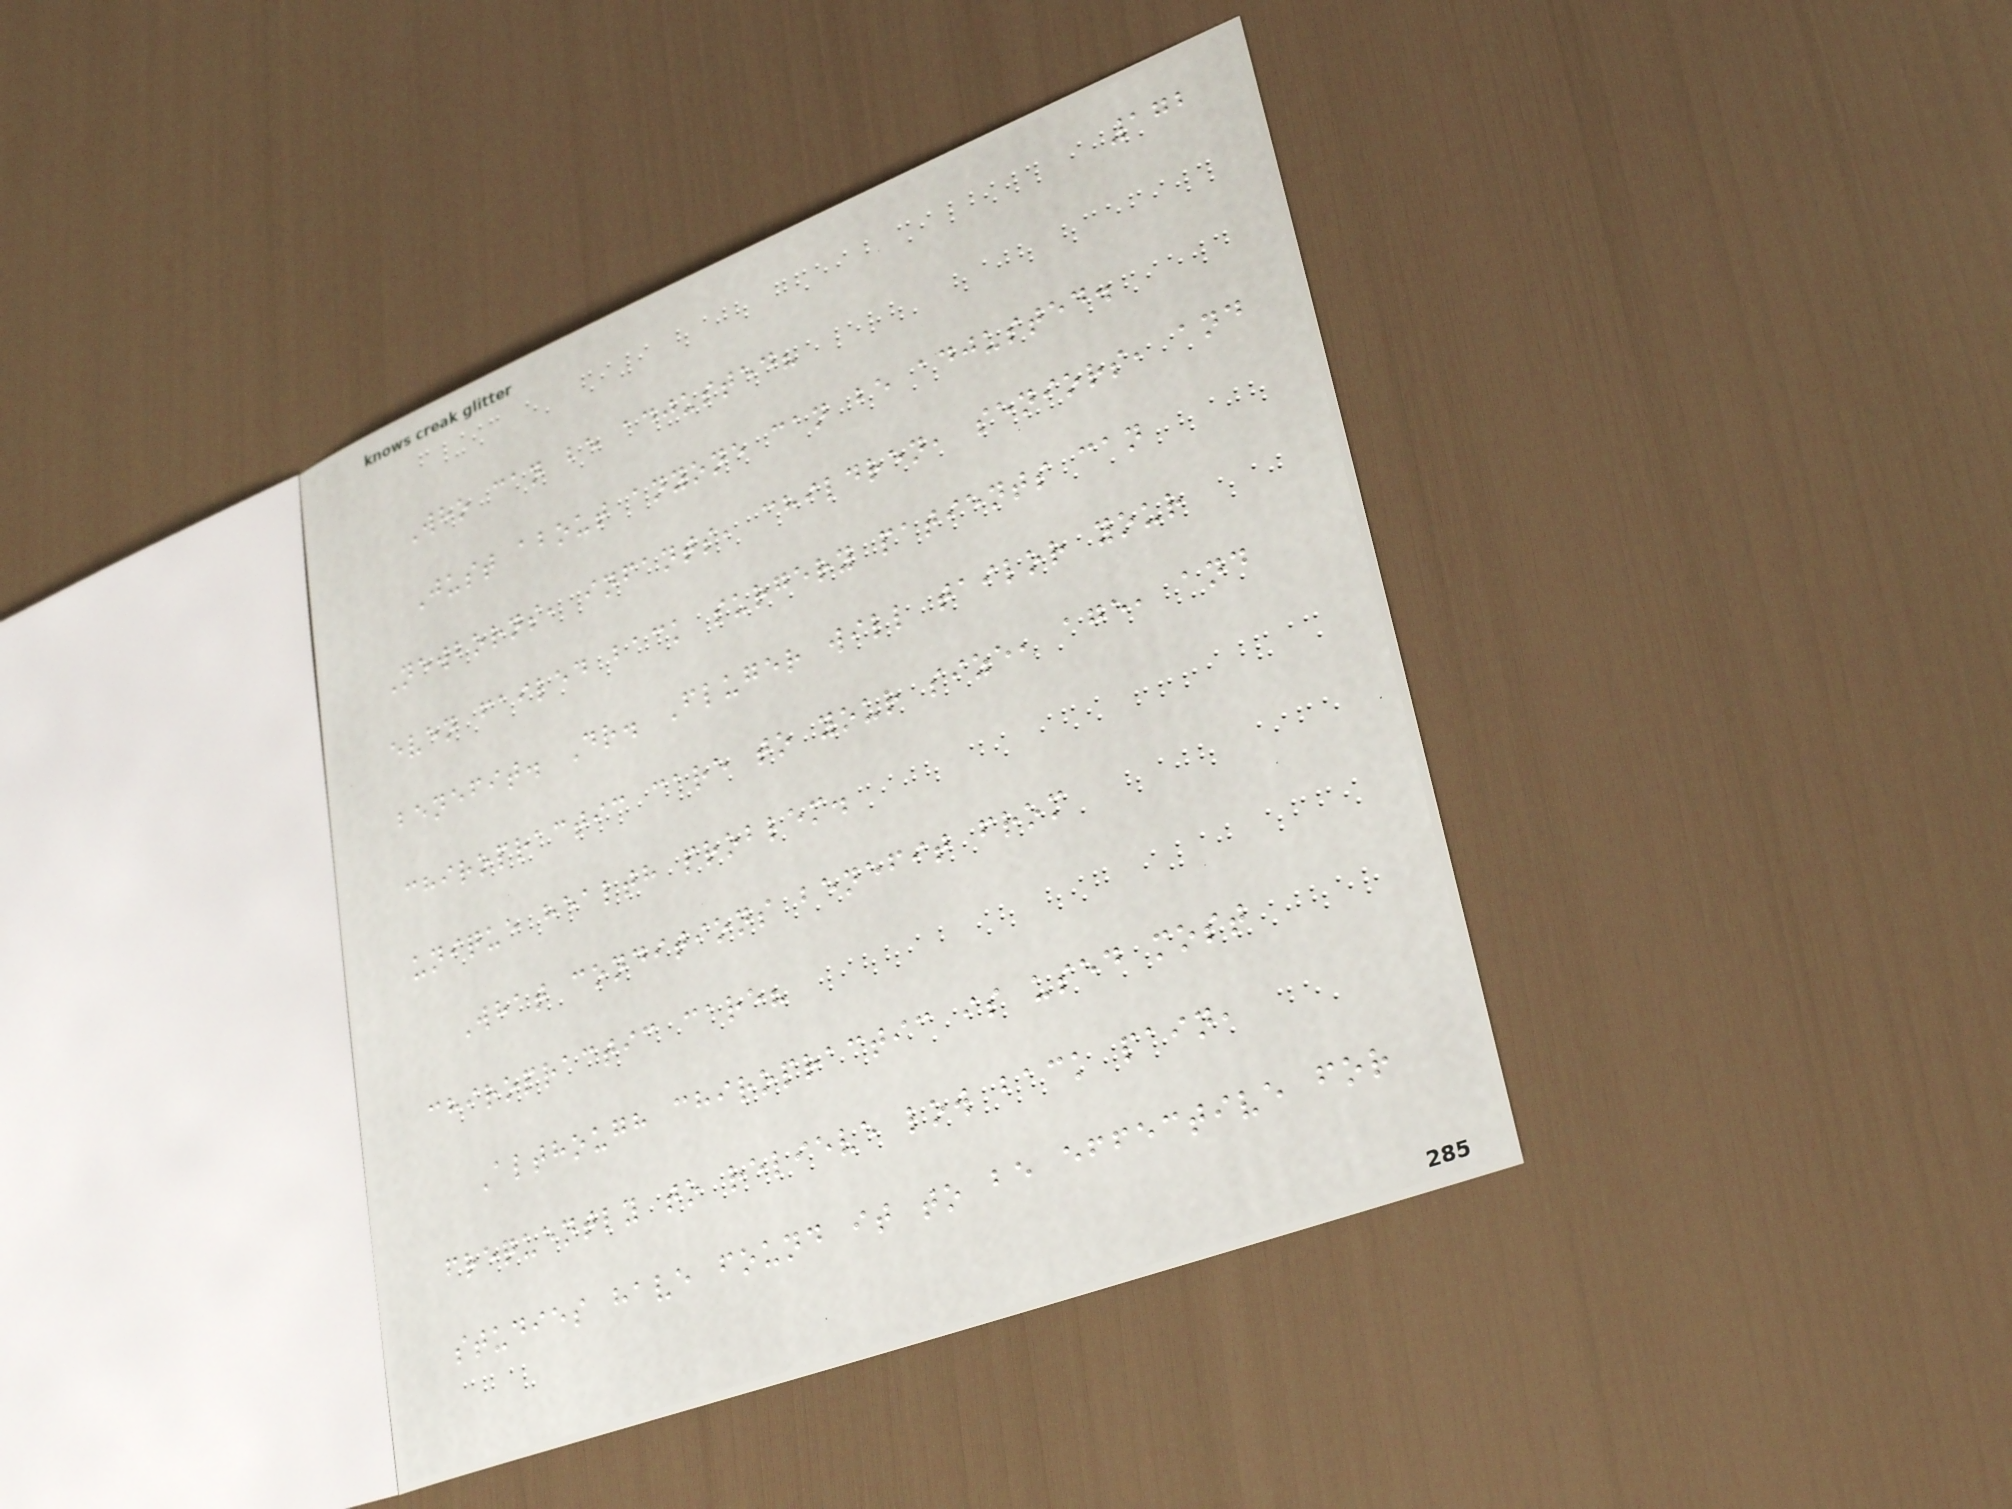172
Who can be adjusted?
Just about anyone can be adjusted.
Newborns, infants, children, seniors, and
even failed back surgery patients can
benefit. Dr. Fluger will tailor your
chiropractic care to your size, age, and
unique health problem.
What conditions benefit from
chiropractic care?
Although chiropractic is used most
frequently to relieve low back pain,
studies have found it to be effective for
